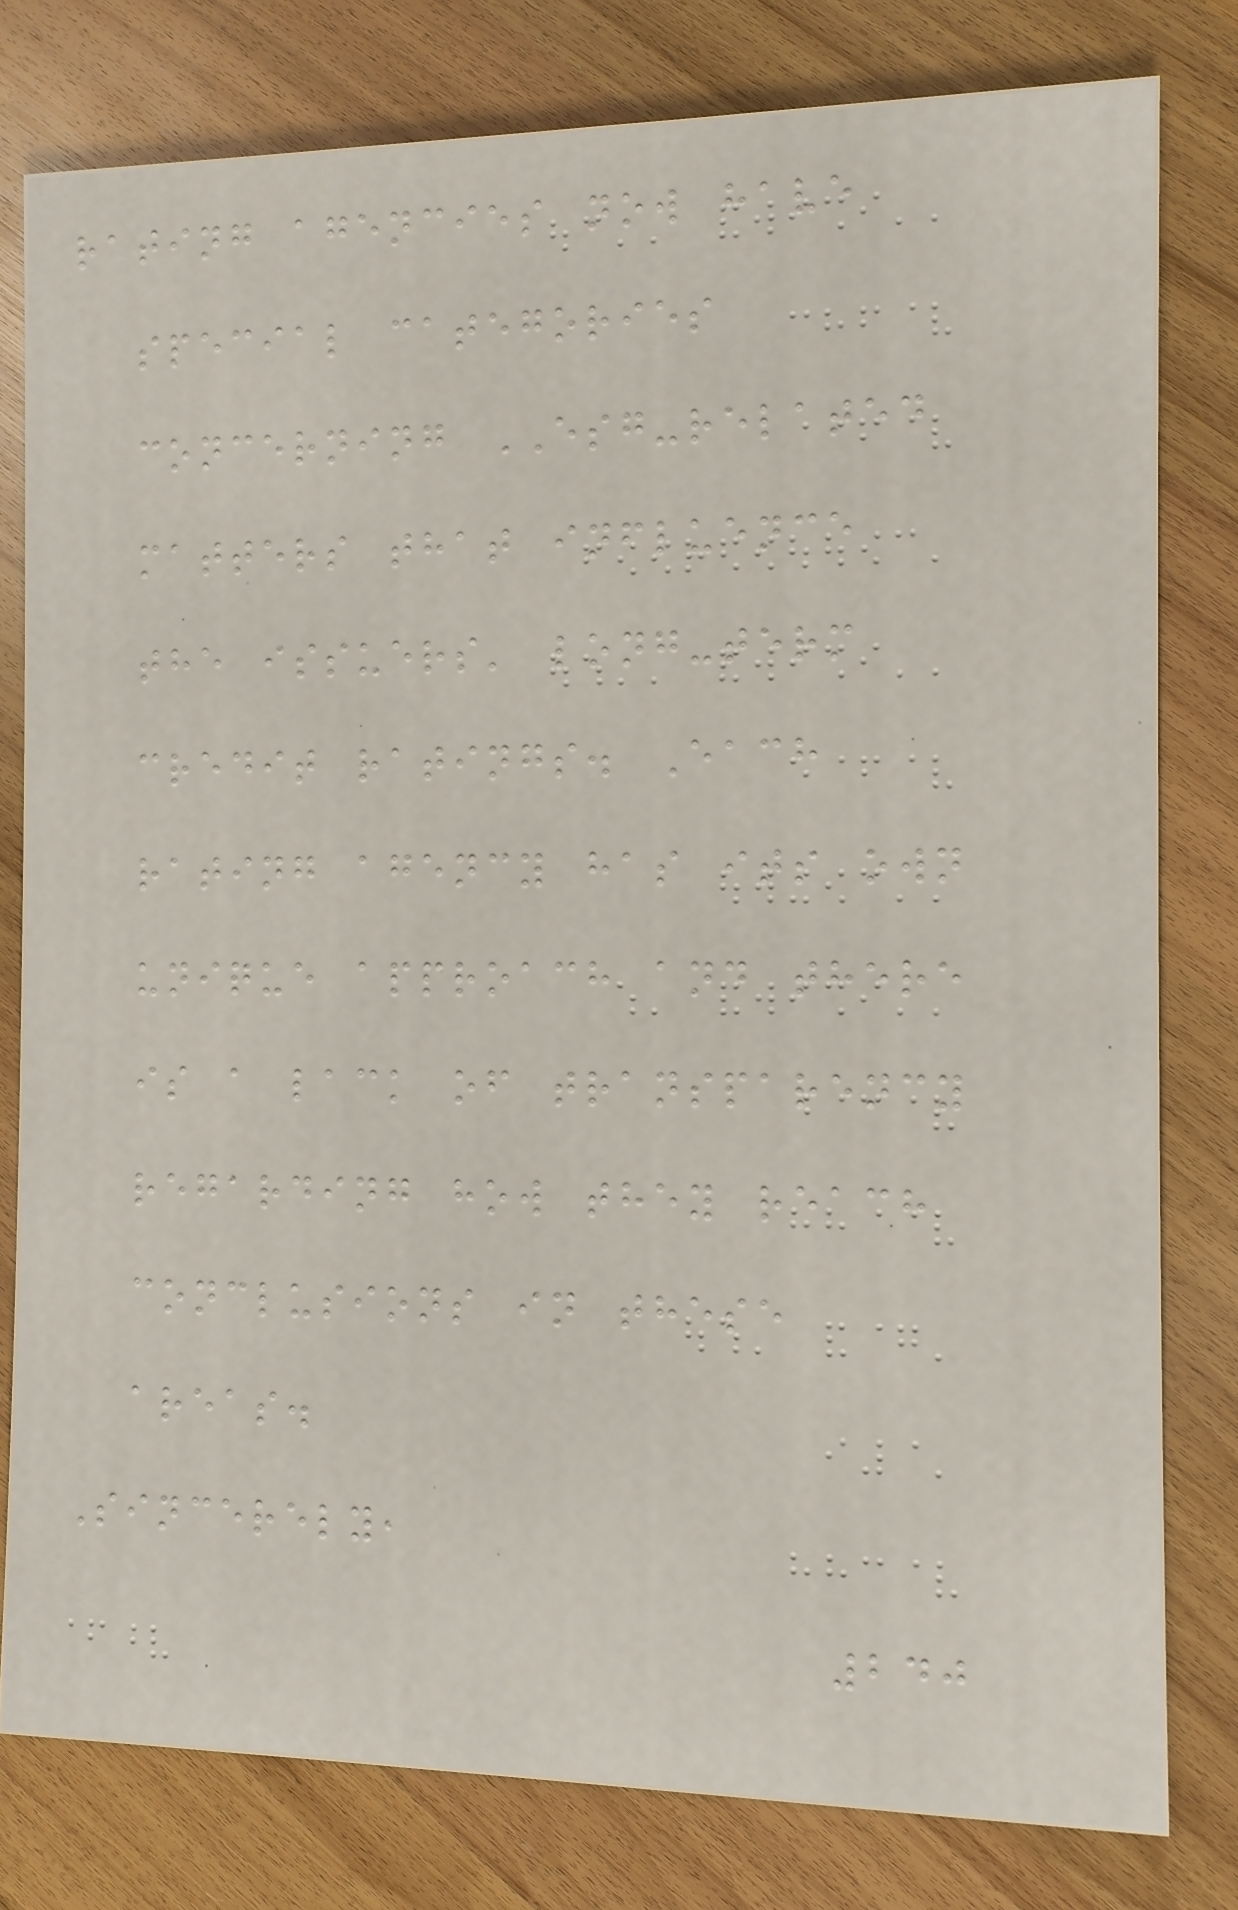rating agencies now have
special categories
concerning ESG-related
matters that influence
the issuers' long-term
credit ratings. Each
rating agency has its own
unique approach and there
is a lack of transparency
regarding how they reach
conclusions in these
areas.
Sincerely,
240
